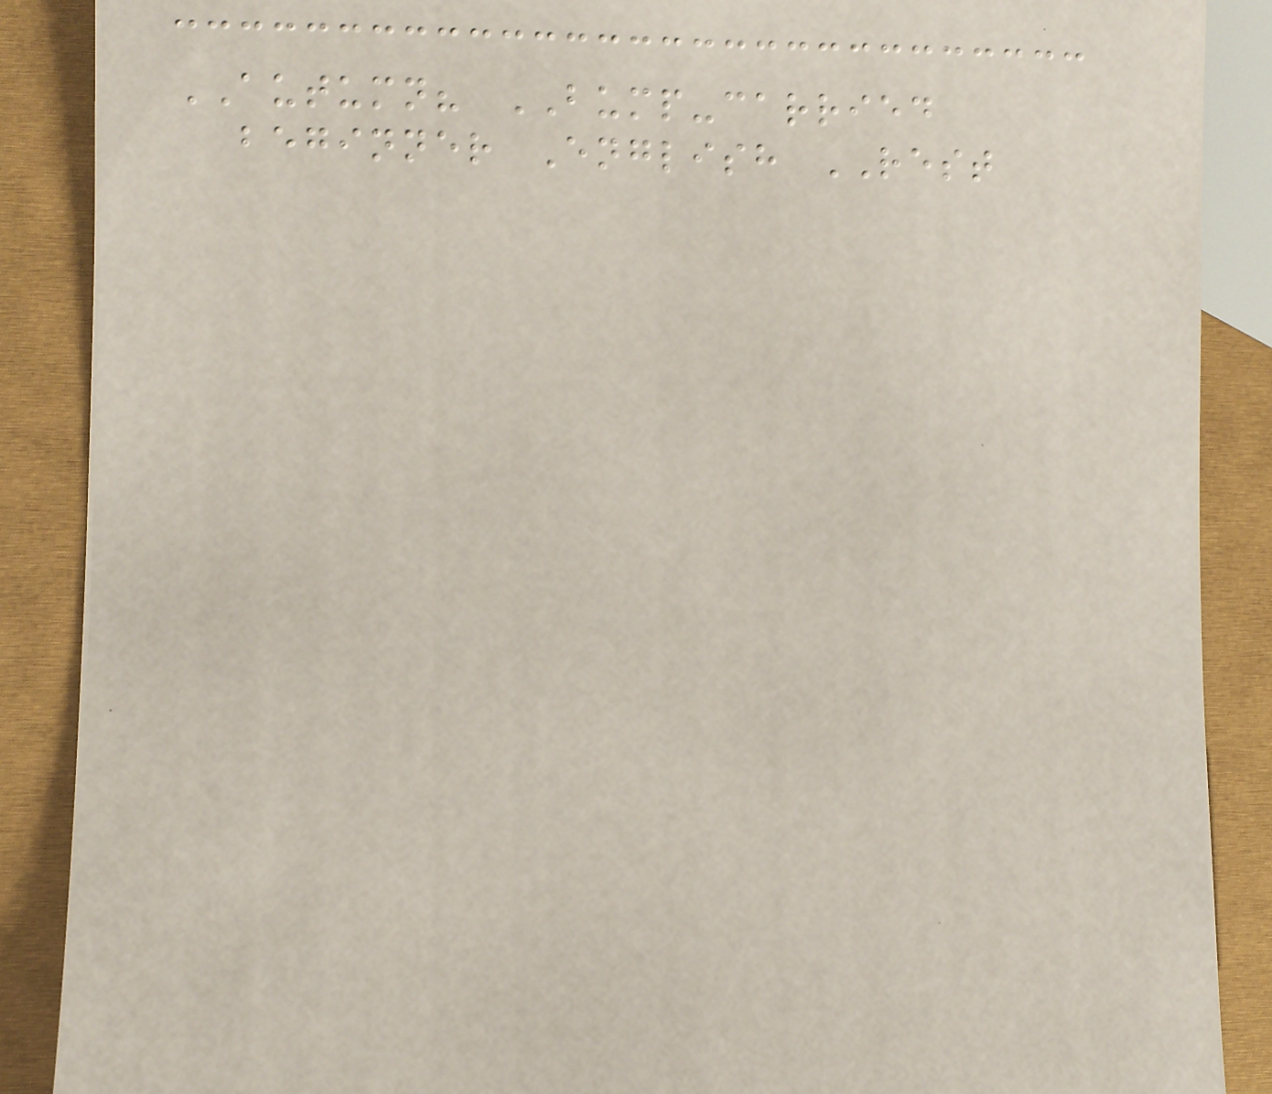AUTUMN? BUMP-carried
beginner English REST
